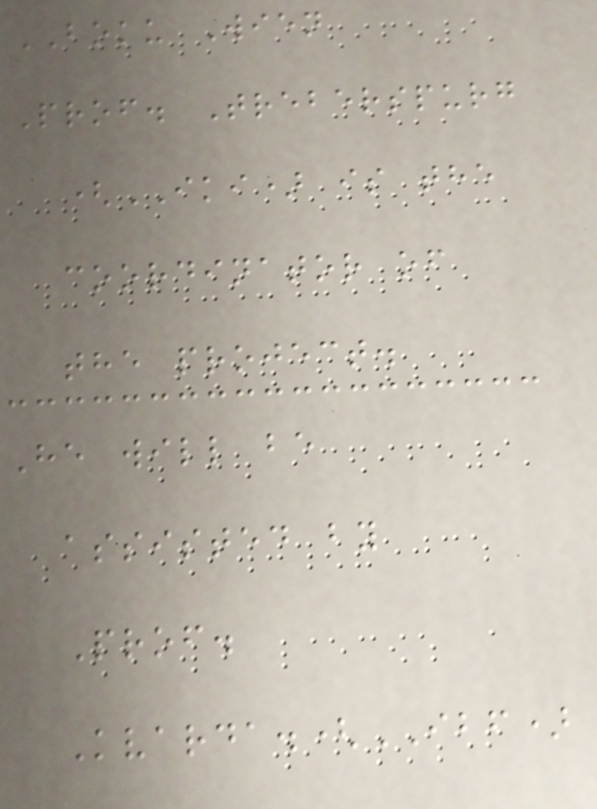BOKU Wien
Prof. Treberspurg
(IKI) is the
coordinator of
the project.
He will be
assisted by
Prof.
Kvarda.(IBF)
